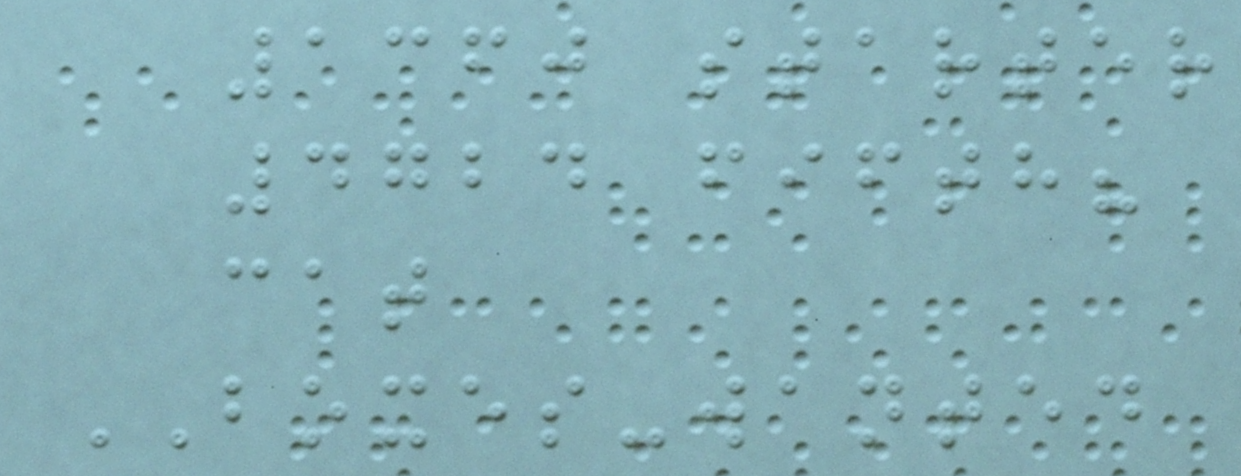1360 starter
4724 fifth?
cat
BOXES-wanted
